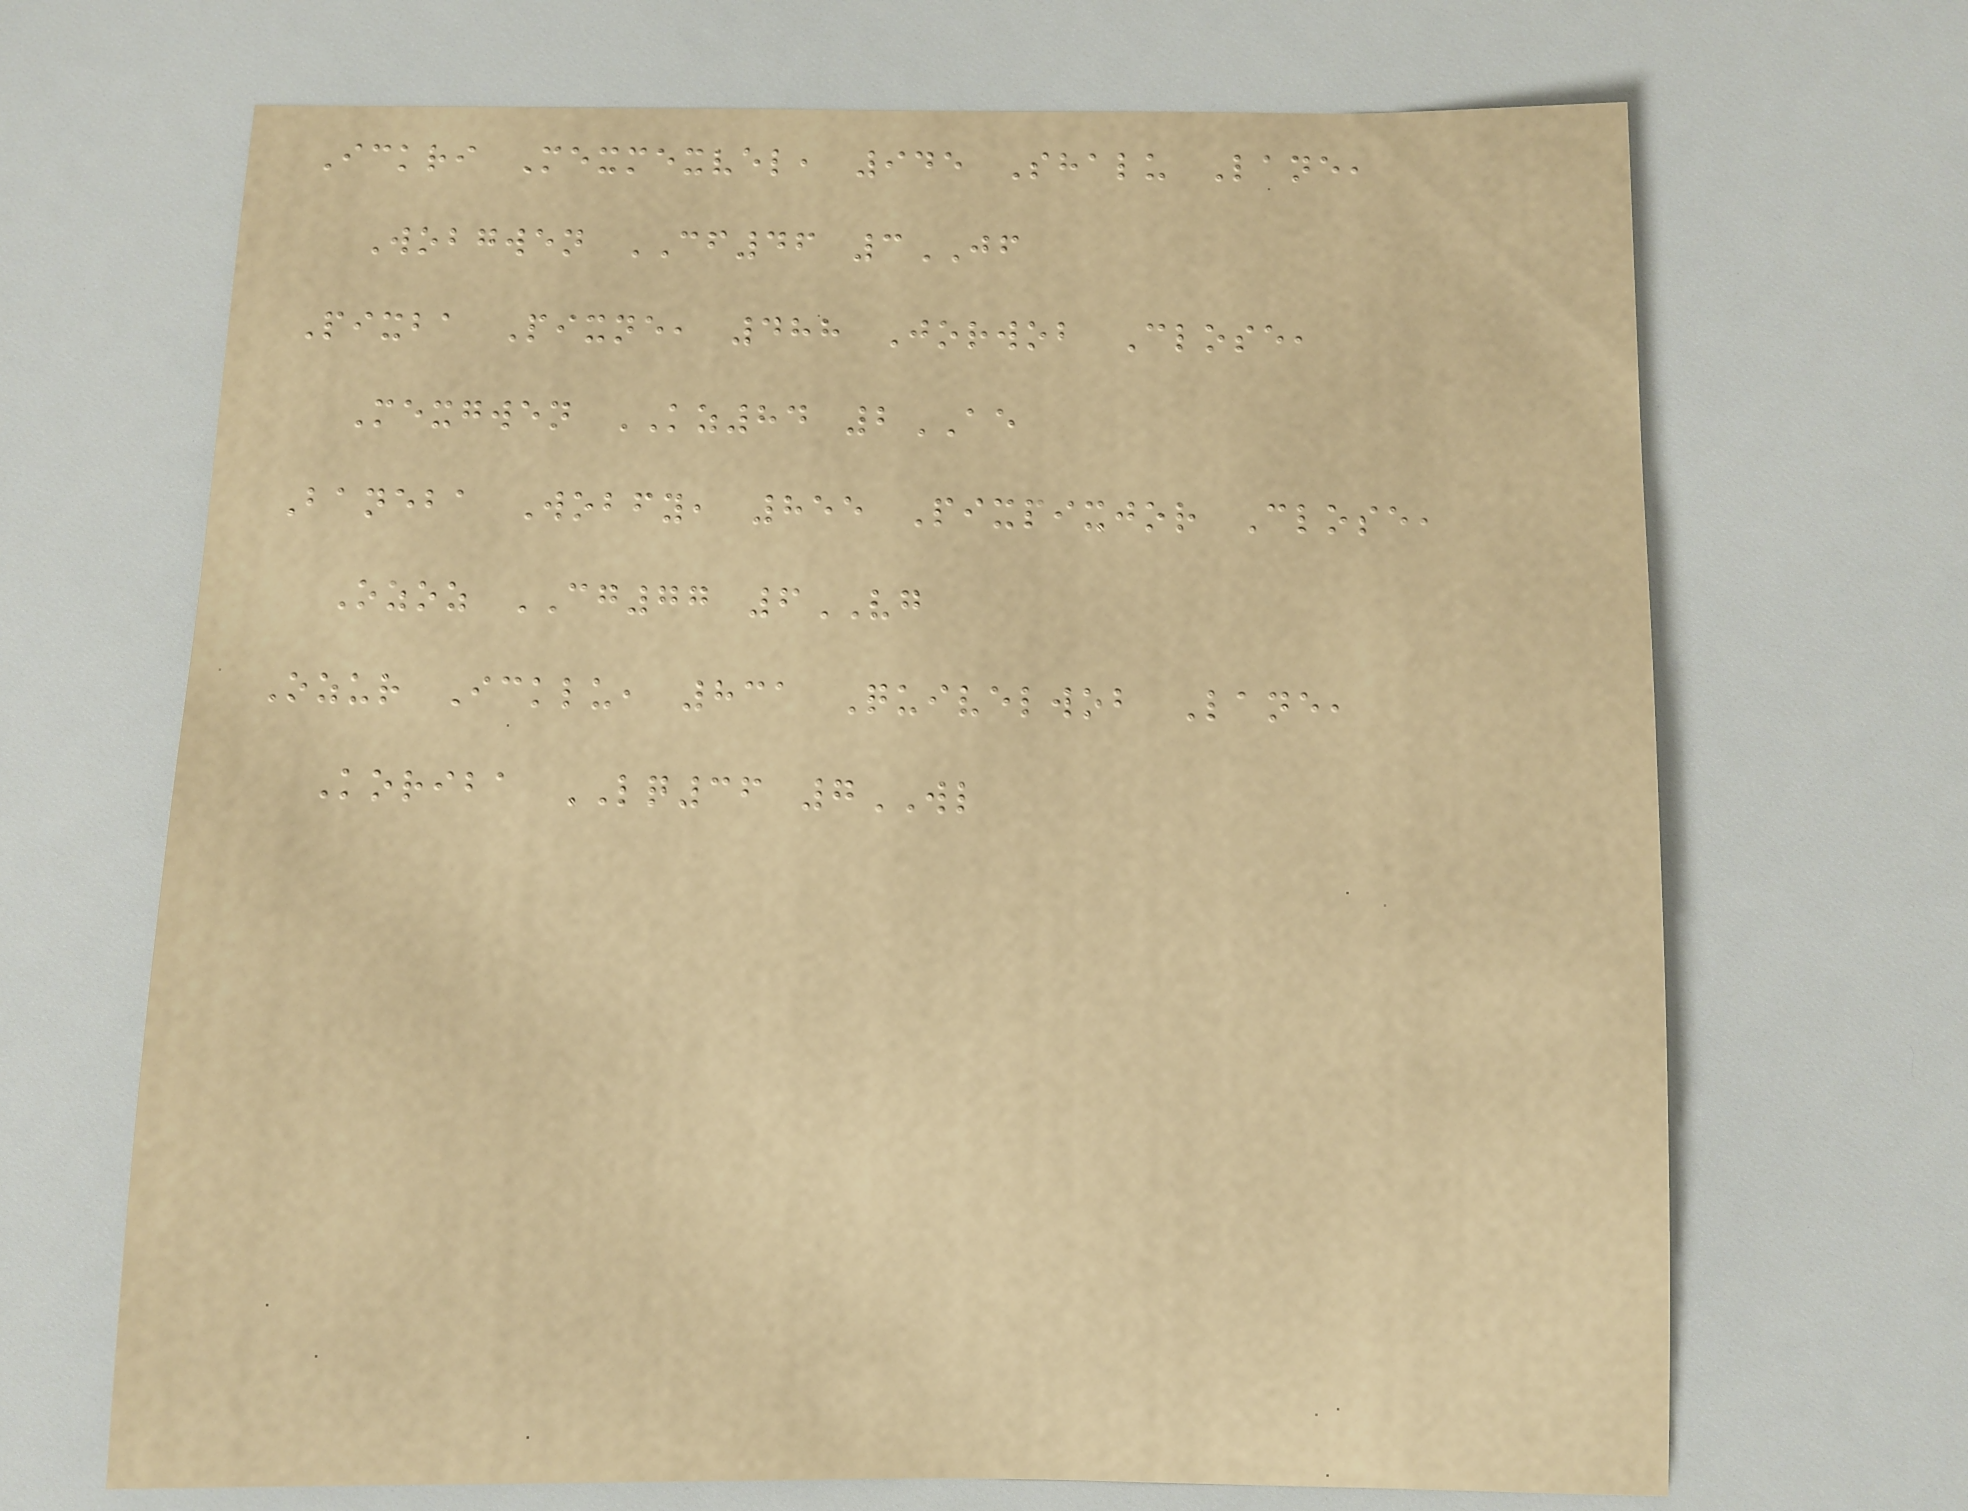Ickri Mexmexvel, 945 Shalu Lane,
Wobgwen CF46 3JF
Pixba Pixne, 488 Jorwob Close,
Mexgwen KZ84 2AE
Baneba Wobfy, 855 Pixpixjor Close,
Ozoz CG77 6VG
Ozur Icklu, 831 Quivelwob Lane,
Koriba LQ36 7WL
